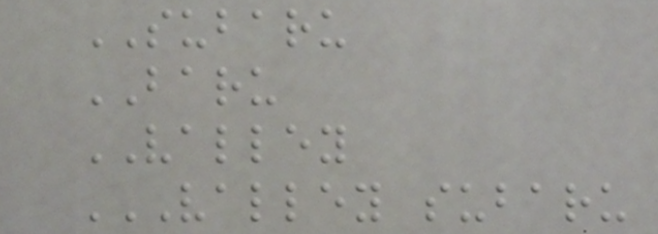SUBARU
BARU
VALLEY
VALLEY SUBARU
